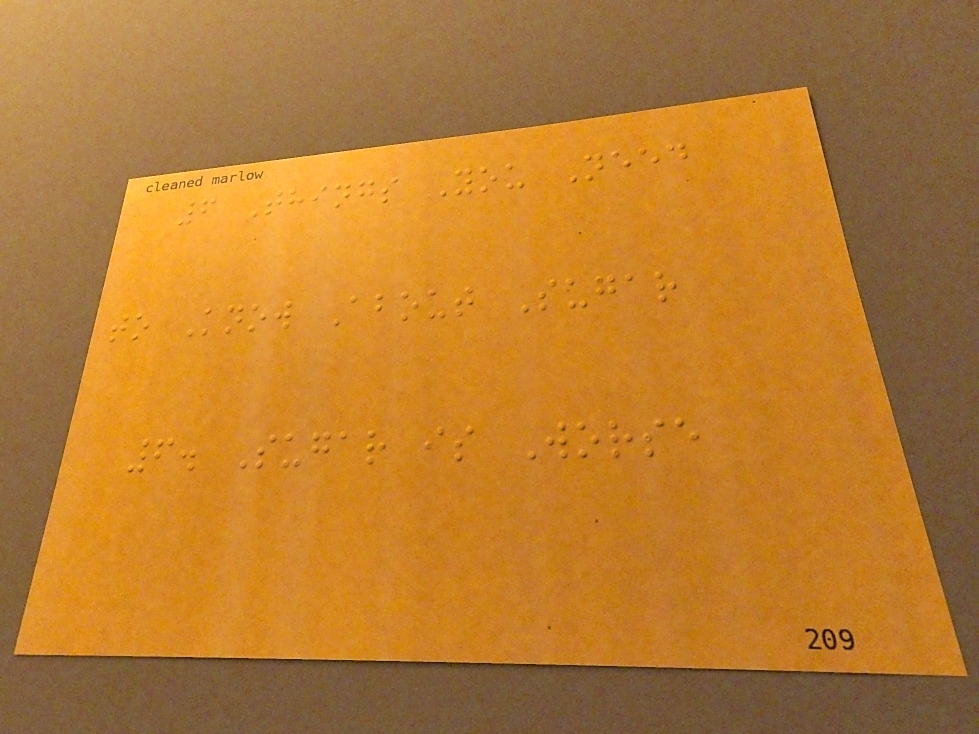6 Things You Need
to Know About Sugar
6. Sugar is Worse
